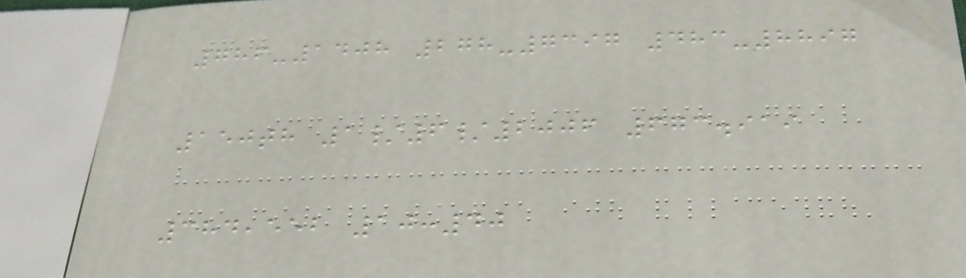786-1408 278-7397 483-8897
150th 1/6/2006 673.919
384,552 10:40
